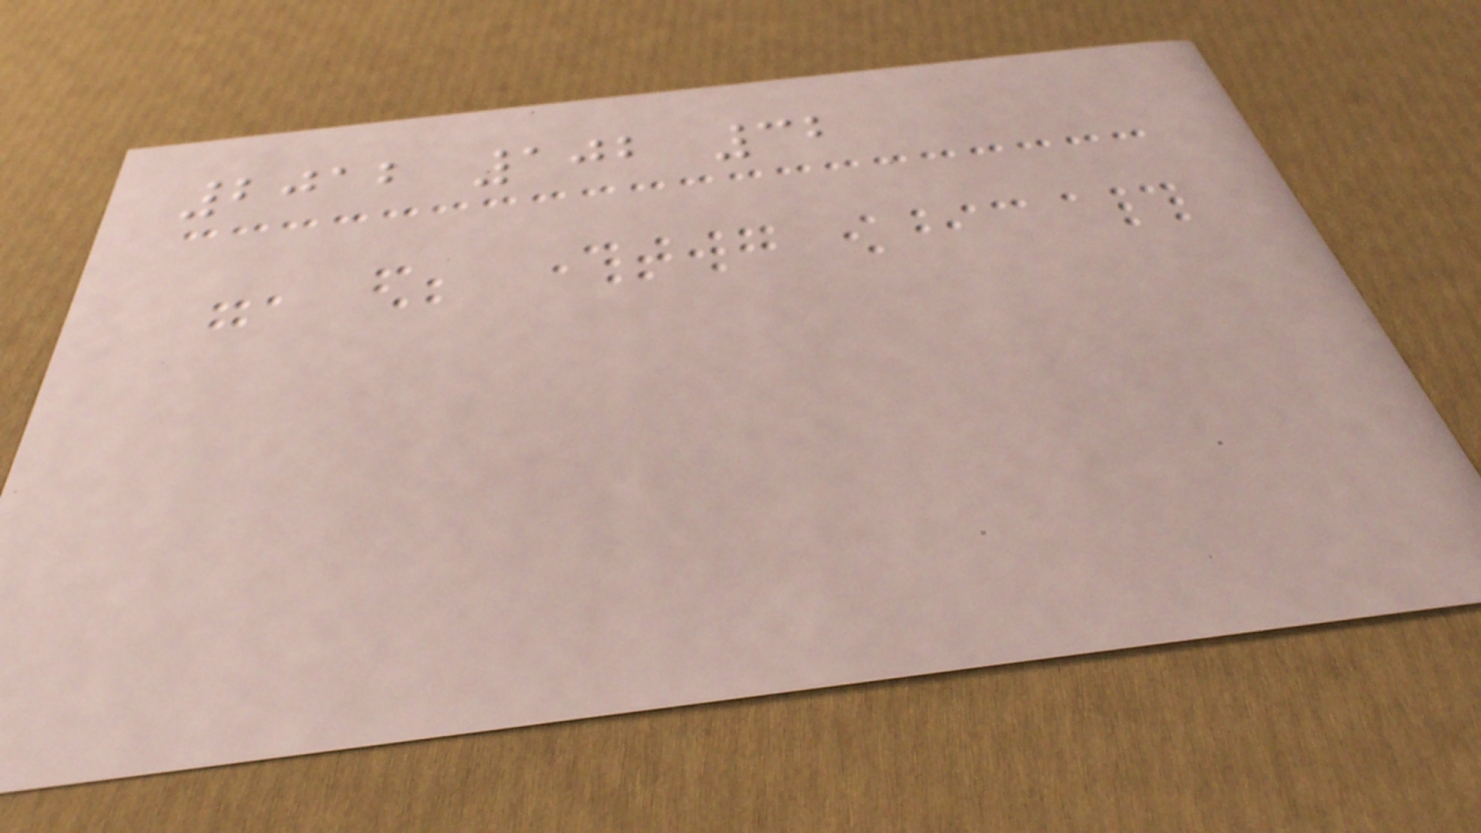2012 102 32
